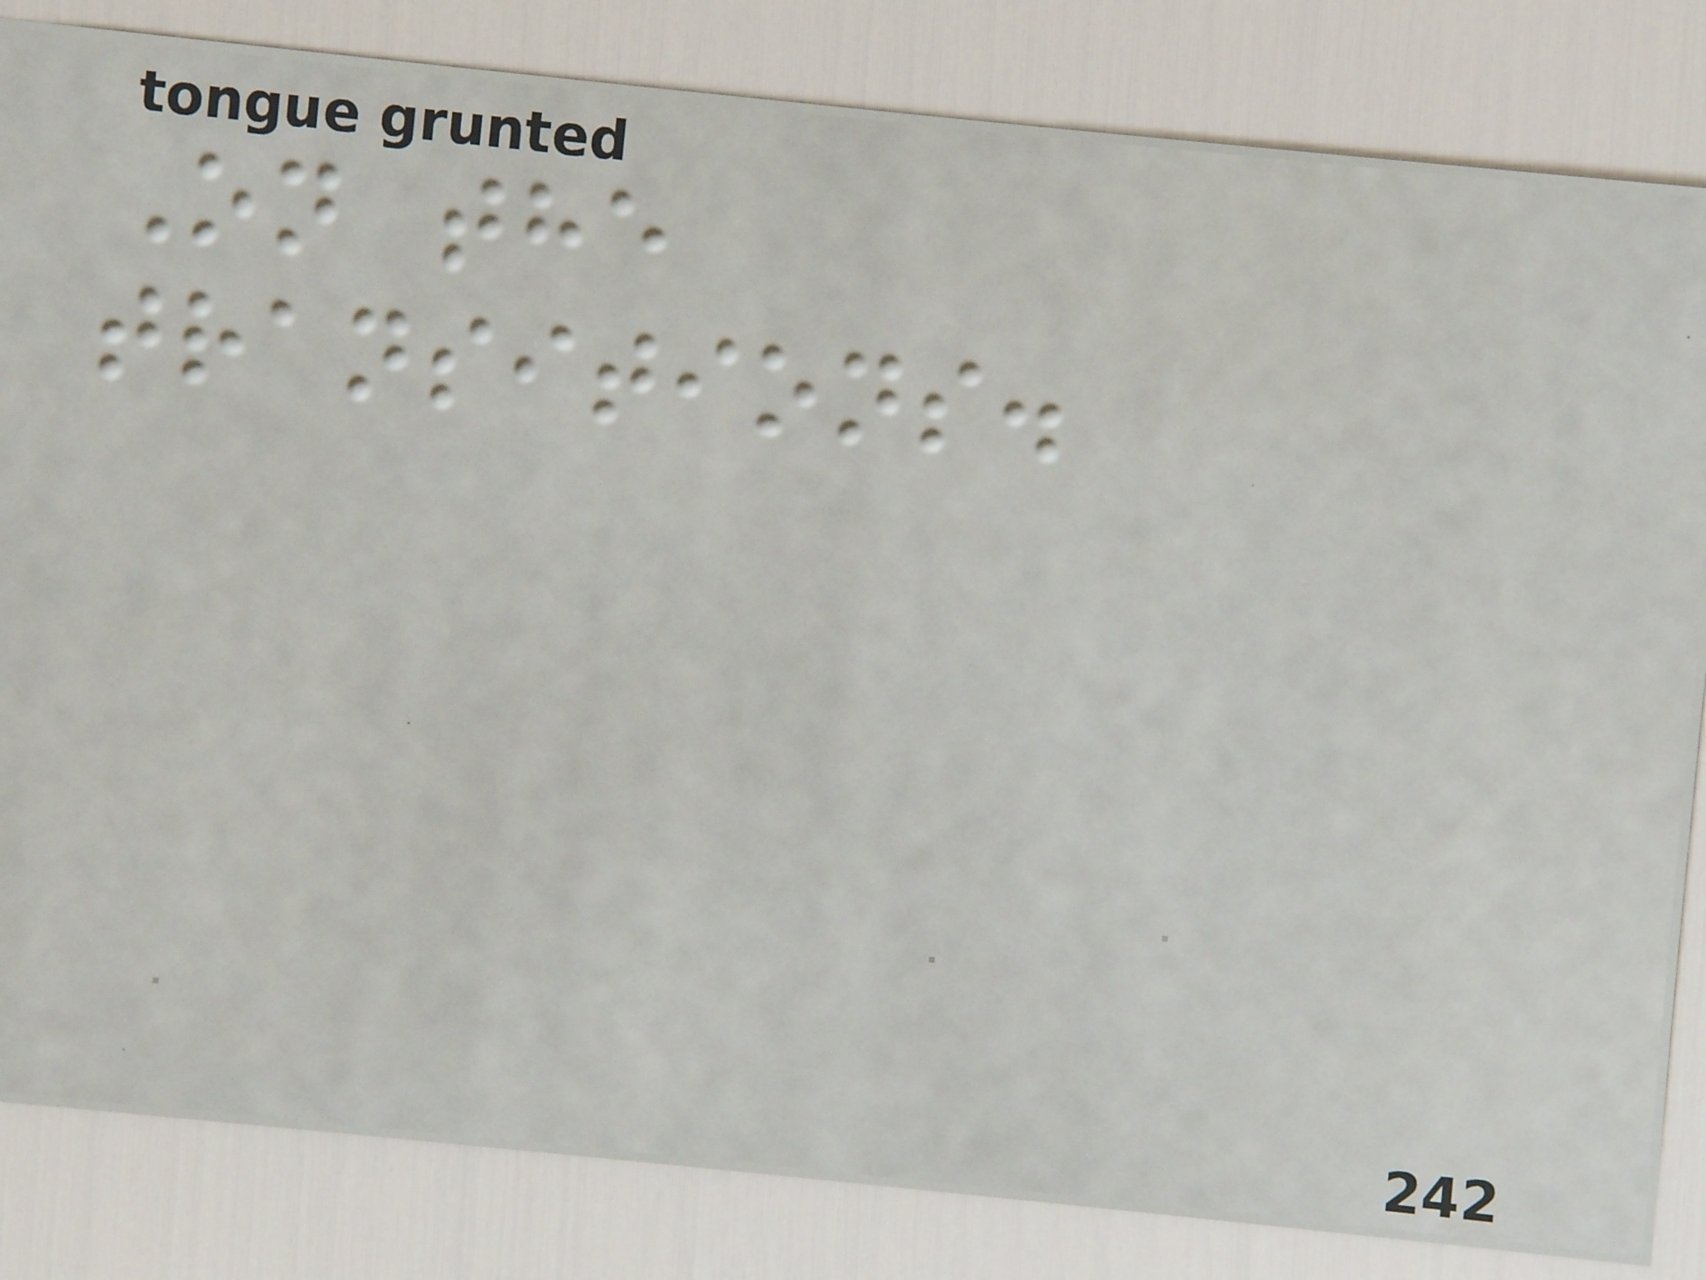On the
transitions.
